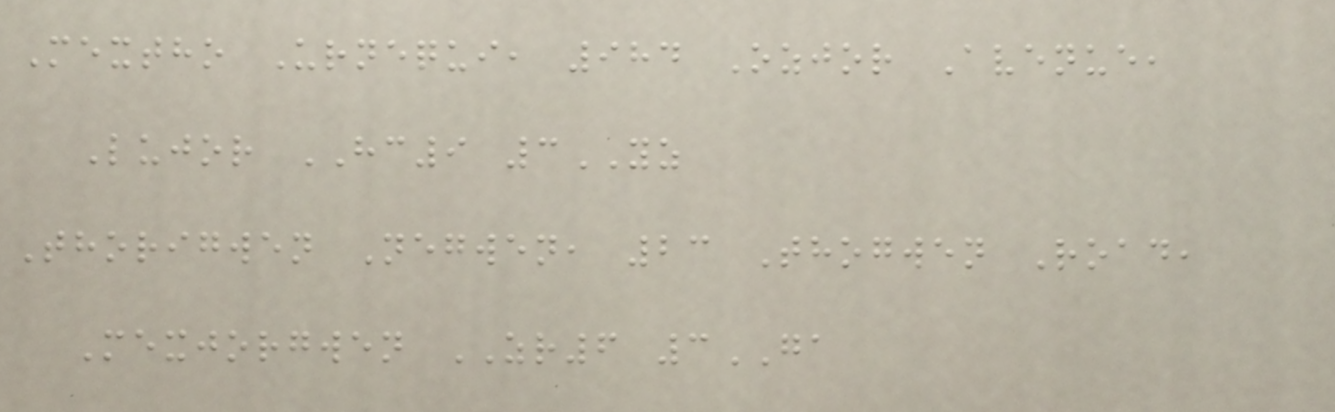Mextho Urnequi, 984 Ozjor Avenue,
Lujor HC9 3YZ
Thorigwen Negwen, 23 Thogwen Road,
Mexjorgwen ZR6 3GA
